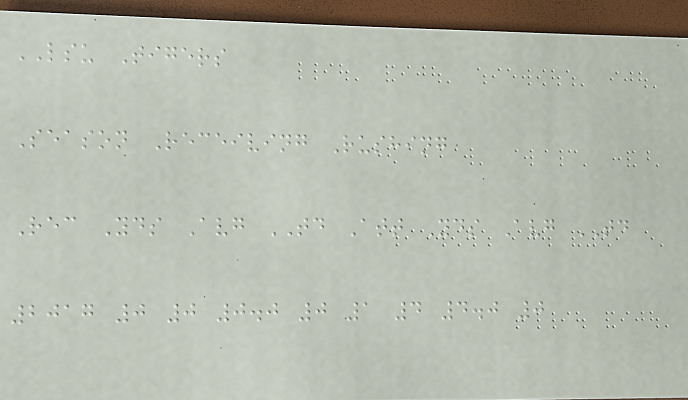LSU Tigers
Season Receiving Rushing
Rec Yds Avg TD Att Yds Avg TD
2017 0 0 0.0 0 1 4 4.0 0
